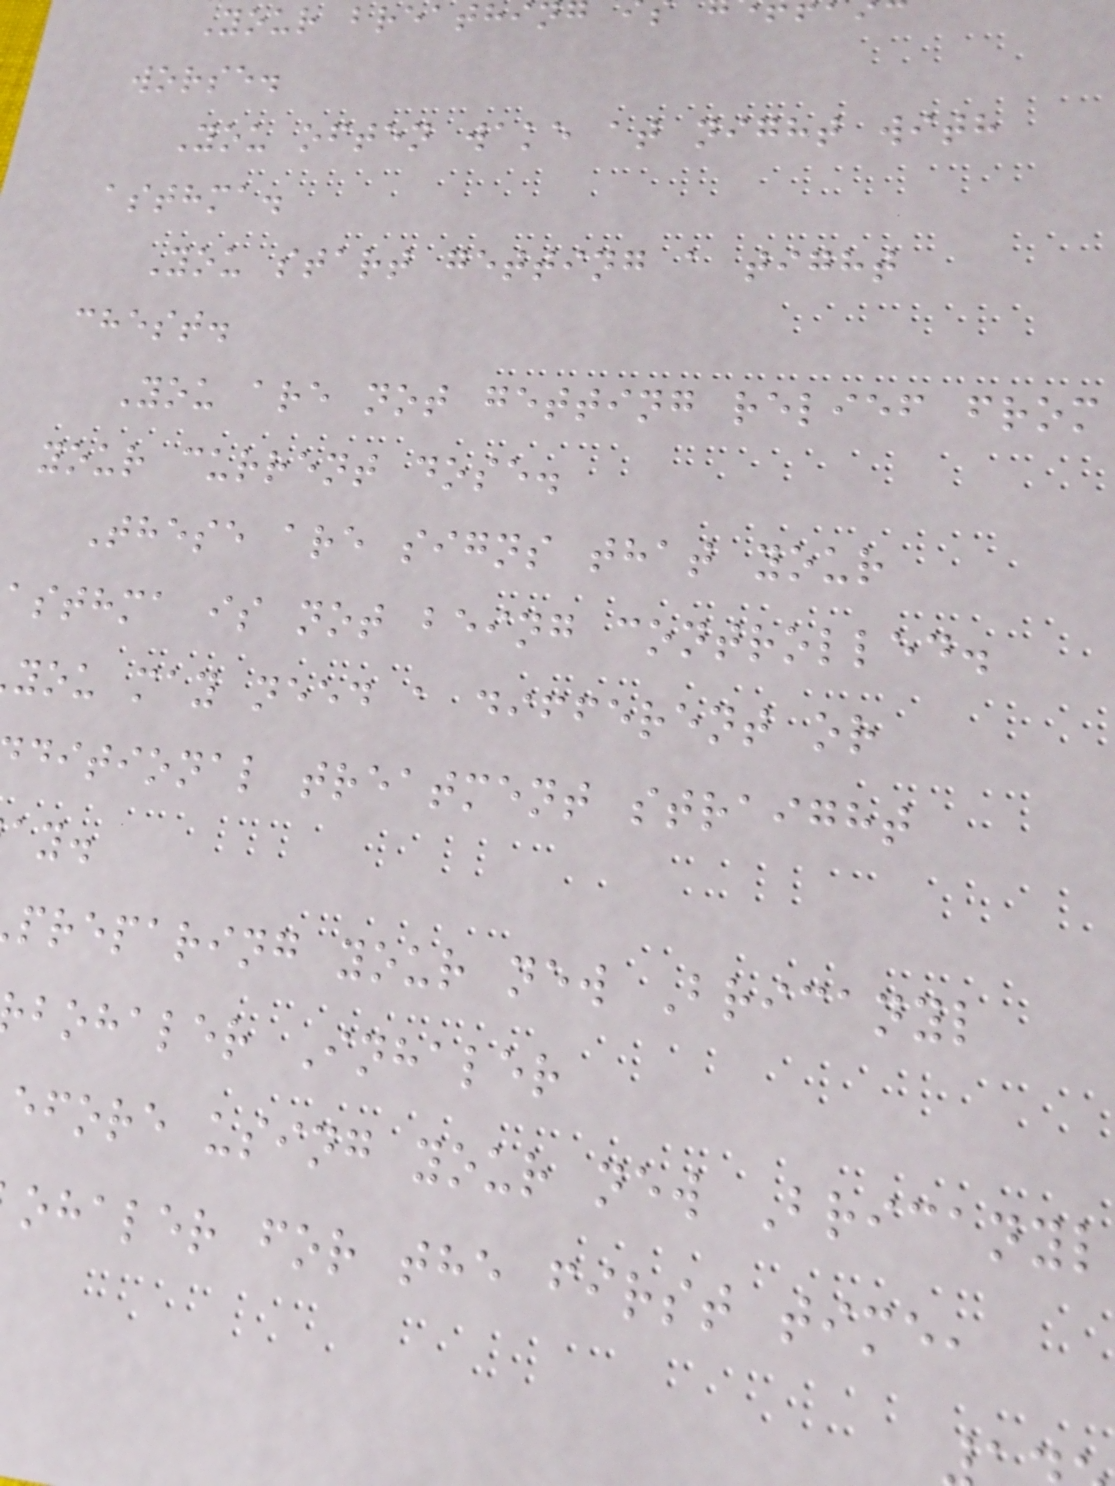Your breathin
worse.
You often wake at night with
asthma.
You start getting a tight
chest.
You are not getting relief from
your current dose.
These are signs that your
asthma is not being controlled.
you may need a different or
ditional treatment straight
preparing your new Bricanyl
bohaler Inhaler
efore using your new Bricanyl
ohaler for the first time,
